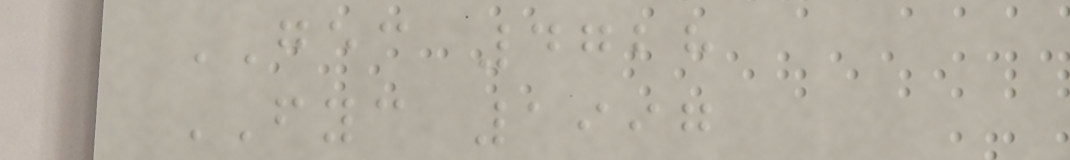GEC 4728
FYC 1997
